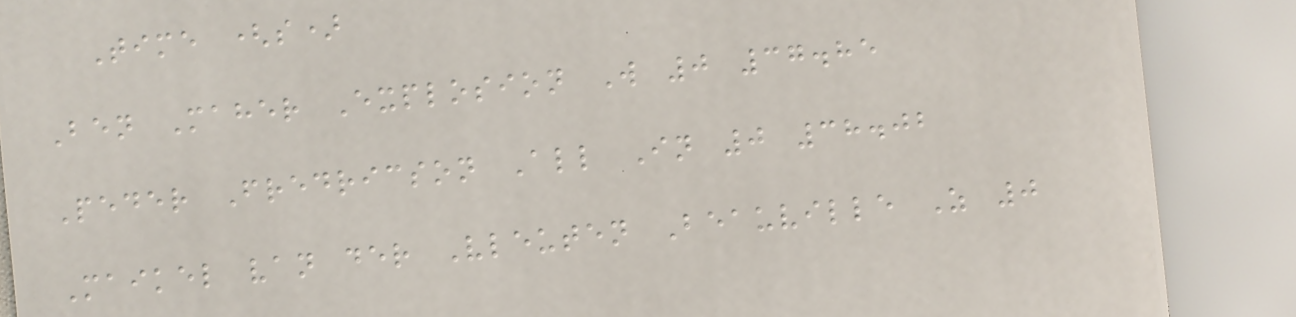Time (s)
Ben Maher Explosion W 0 37.85
Peder Fredricson All In 0 38.02
Maikel van der Vleuten Beauville Z 0
